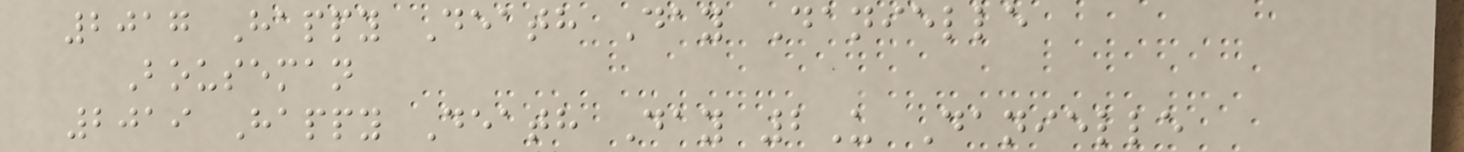2017 Happy Death Day Danielle
Bouseman
2019 Happy Death Day 2U Danielle
